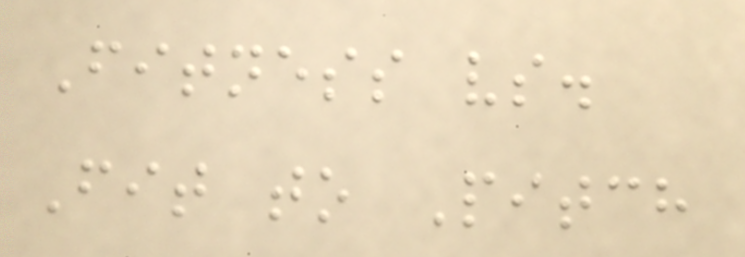Fitness vs.
Fit to Pitch
